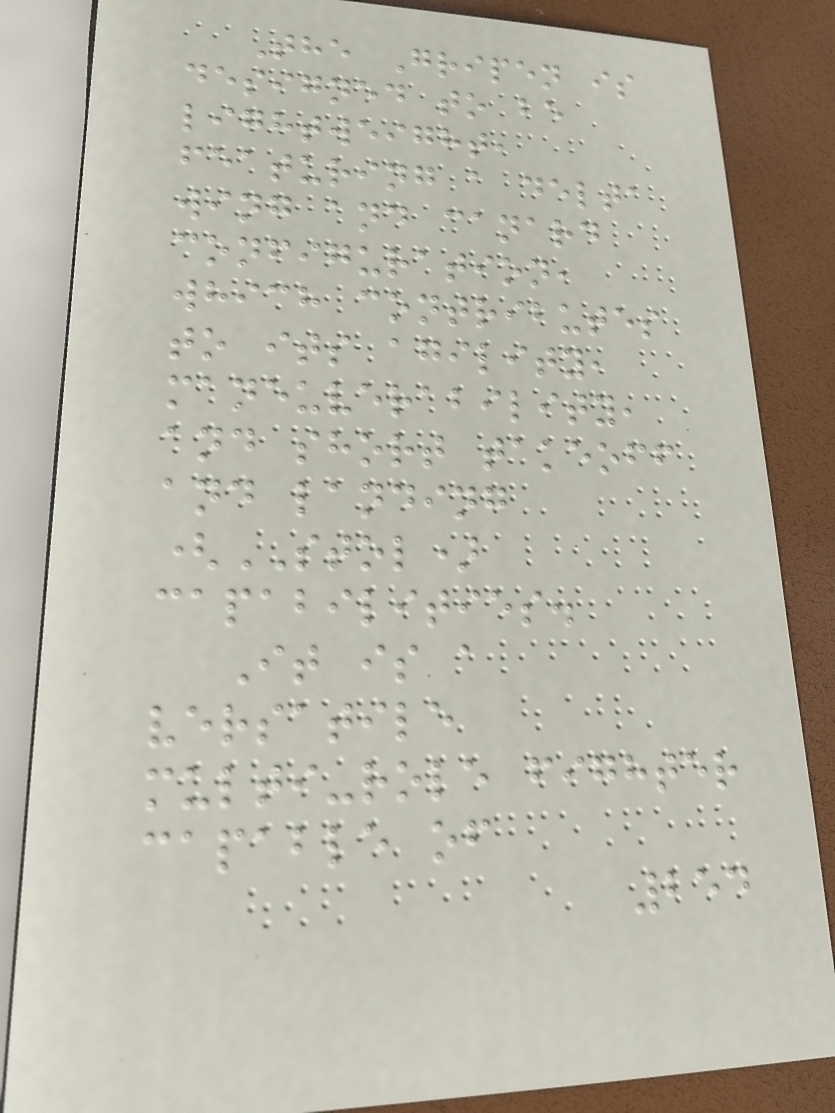The Gripen is
designed to be
lightweight,
featuring a delta
wing and canard
configuration,
which contributes
to its agility,
maneuverability,
and short takeoff
and landing
(STOL)
capabilities.
It is a
versatile
multi-role fighter
capable of
254
